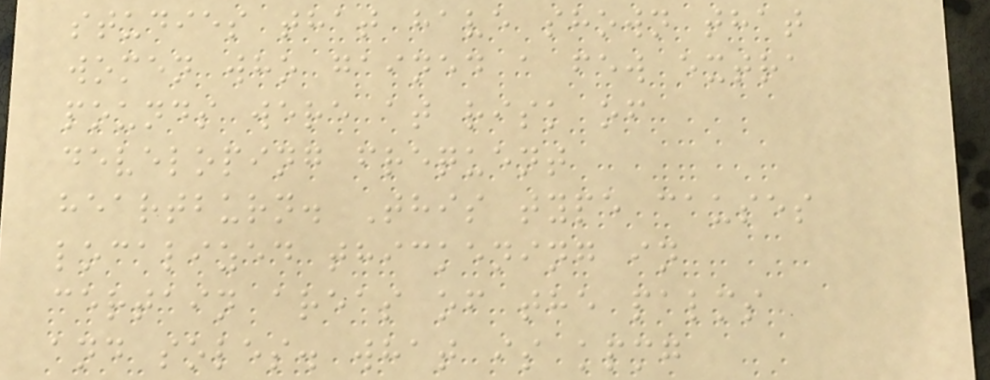studies that have shown that
women who gained a few extra
pounds were at risk of
developing frequent
heartburn. This type causes
localized thickening in
certain areas of the palms
and soles. what is kpmg
